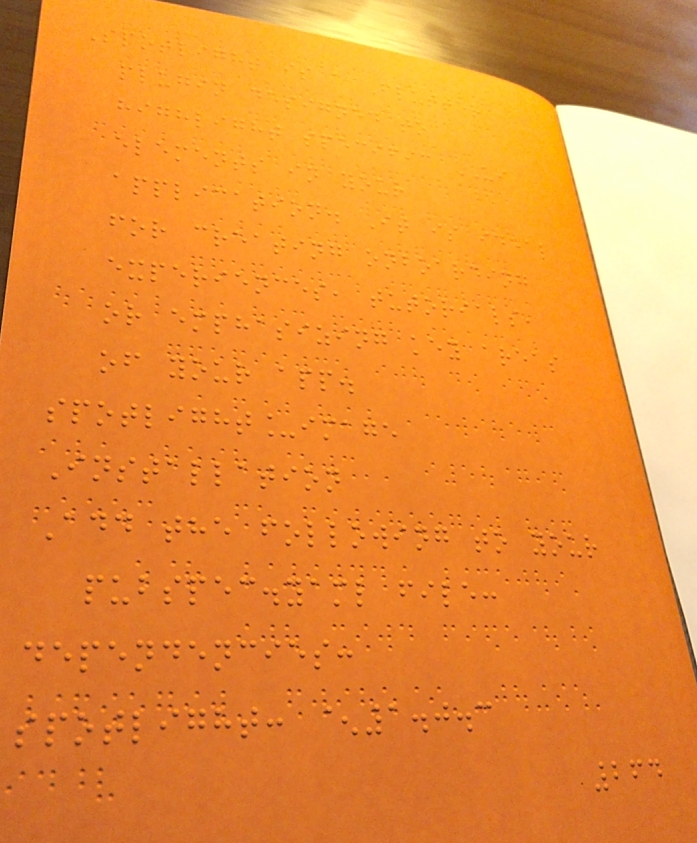Spotlight is a Flutter
plugin designed to
highlight specific UI
elements in your
application. It is ideal
for creating onboarding
experiences, tutorials,
or emphasizing key areas
of your app.
spotlight_image
Installation
Add the following to your
pubspec.yaml file:
dependencies:
spotlight: ^1.0.3
264
